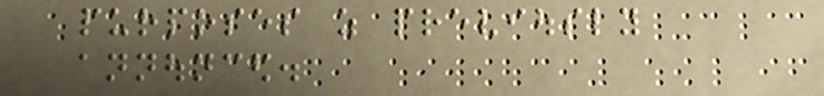purposes as previously
announced.
